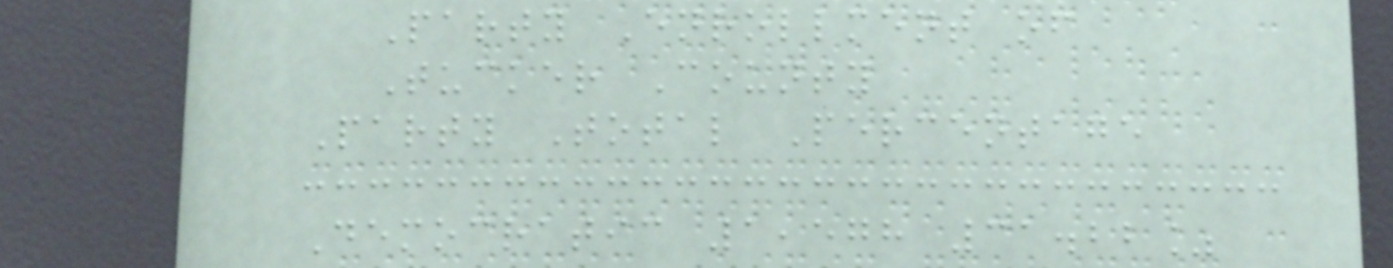Party Enrollment of
Tucker County
Party Total Percentage
Democratic 1,578 31.22%
